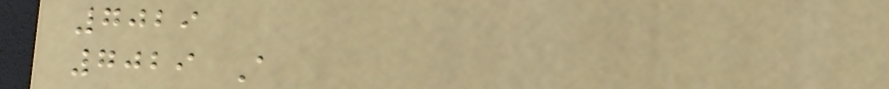7029
7029 A
